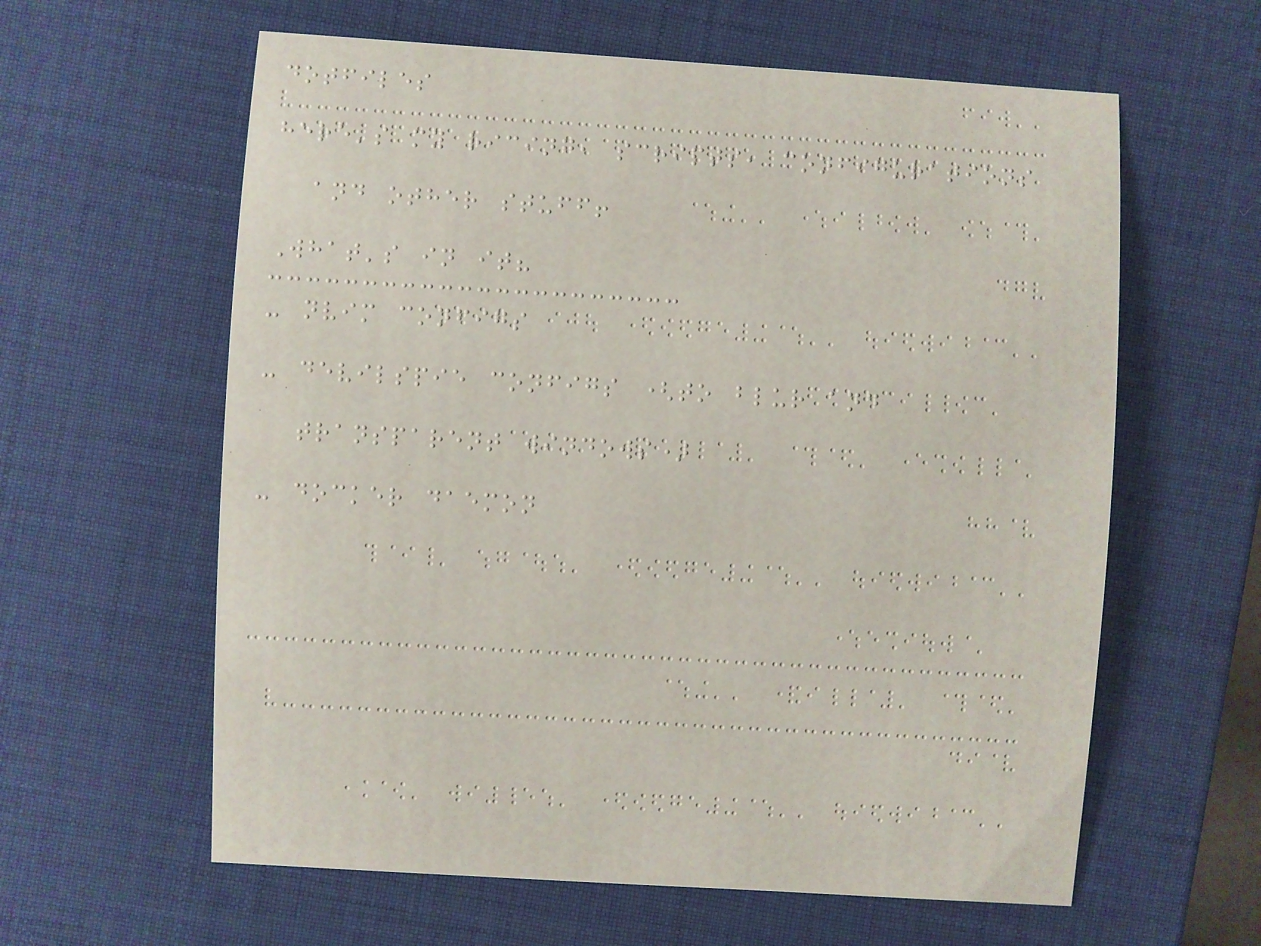dotfiles
here's my ricing, scripts, configurations
and other stuff!
What's in it?
- nvim configs
- devilspie configs (to blur and
transparent windows)
- docker daemon
